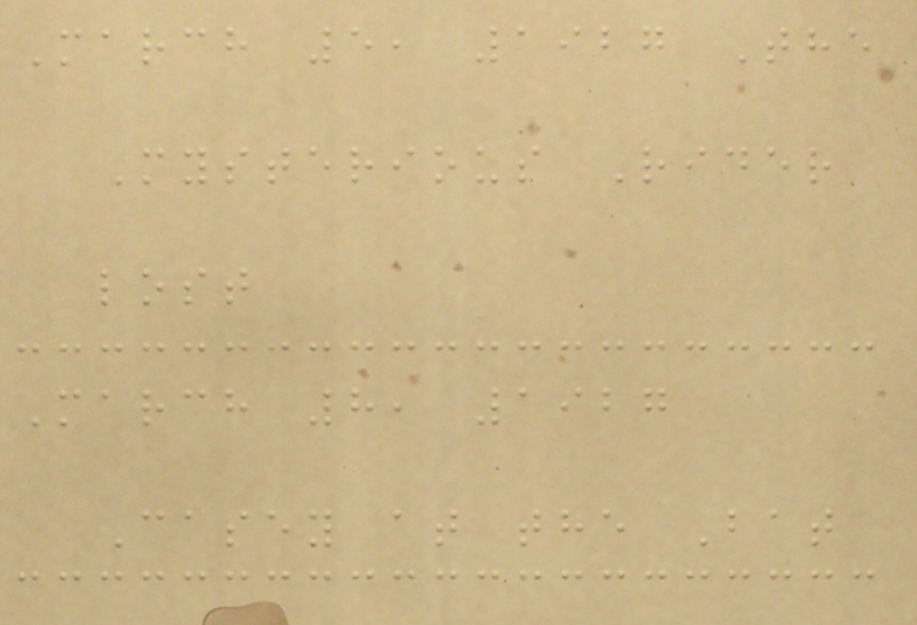March 5, 1927 The
Mysterious Rider
lost
March 8, 1927
Casey at the Bat
